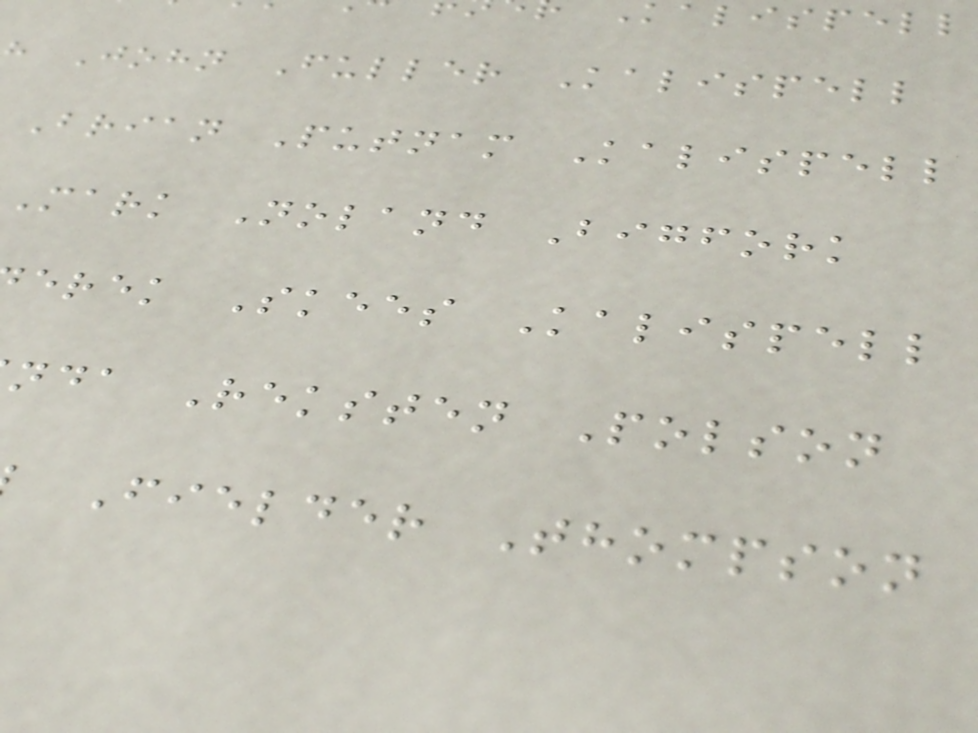alispell
John Fuller Kalispell
Brian Putnam Kalispell
Mark Noland Bigfork
erek Skees Kalispell
nda Reksten Polson
Fielder Thompson
